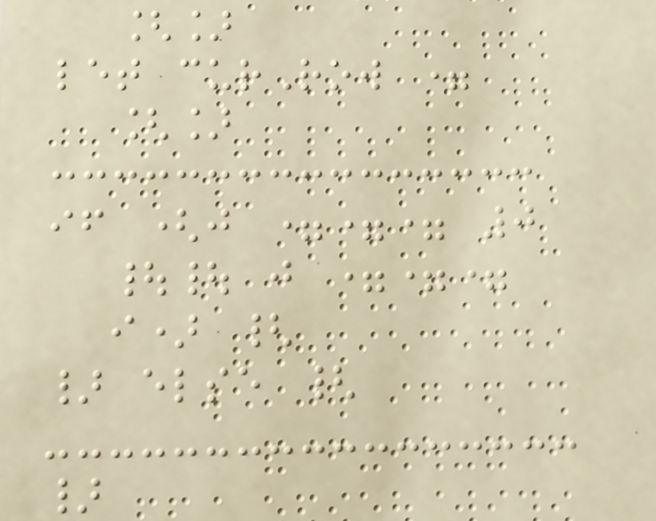[]
let curRow =
[]
if (j === 0
|| j ===
i) {
} else {
}
